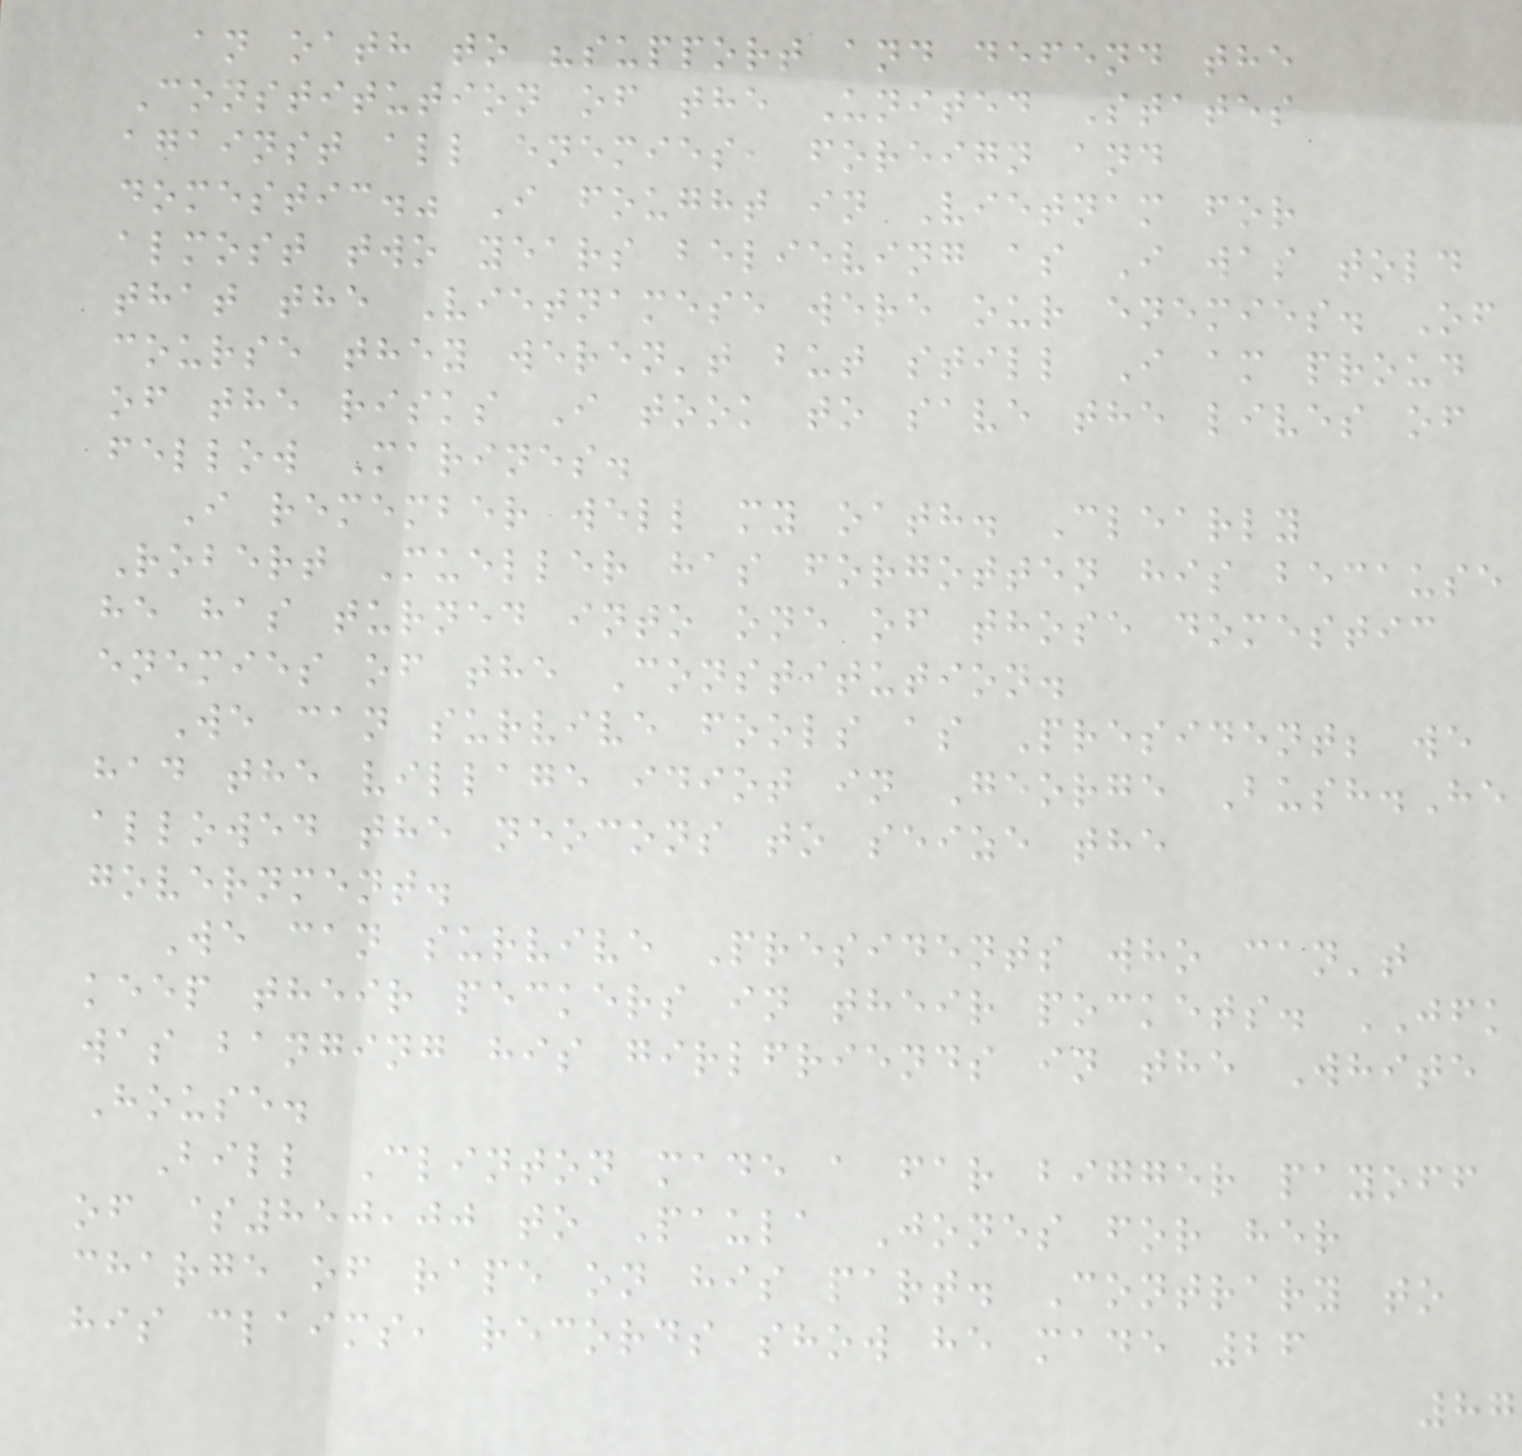an oath to "support and defend the
Constitution of the United States
against all enemies, foreign and
domestic." I fought in Vietnam for
almost two years believing as I was told
that the Vietnamese were our enemies. Of
course they weren't but still I am proud
of the risks I took to save the lives of
fellow Marines.
I remember well my oath. Clearly
Robert Mueller has forgotten his because
he has turned into one of those domestic
enemies of the Constitution.
We can survive fools as President; we
had the village idiot in George Bush.He
allowed the neocons to seize the
government.
We can survive Presidents who can't
keep their peckers in their pockets. JFK
was banging his girlfriends in the White
House.
Bill Clinton made a far bigger payoff
of $850,00 to Paula Jones for her
charge of rape on his part. Contrary to
his claims, records show he made 26
87
